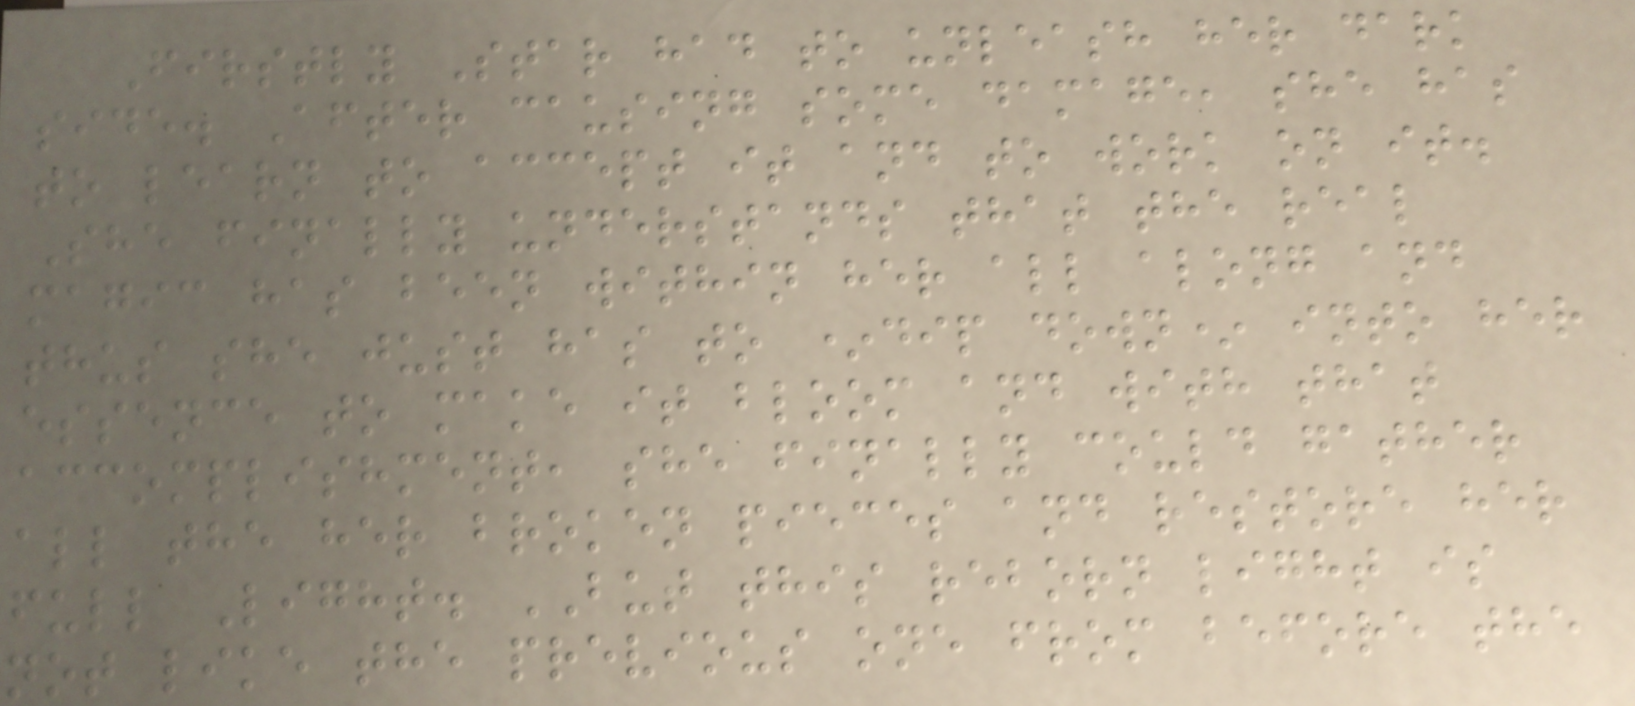Firstly Star had to unleash her dark
side. After causing some damage, she has
to learn to accept it and to work on it.
She finally understands that the real
magic has been within her all along and
thus she just has to *dip down* into her
essence to make it bloom and with that
accomplishment, she finally could gather
all the her broken pieces and restore her
full Light. BUT this reborn light is
not like the previous one from before the
